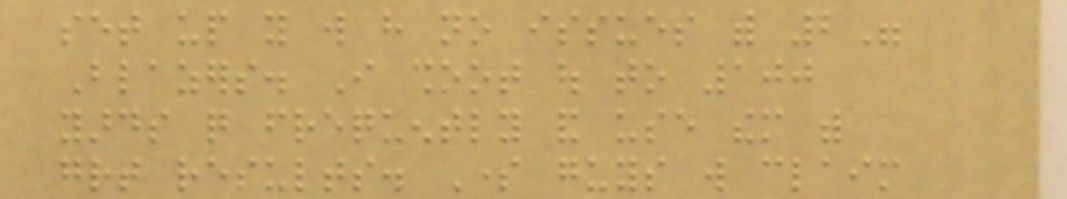set up you will have no issues with 2"
Blazers. I shoot out to 100
yards quite frequently and use them with
great results. Some guys will claim
